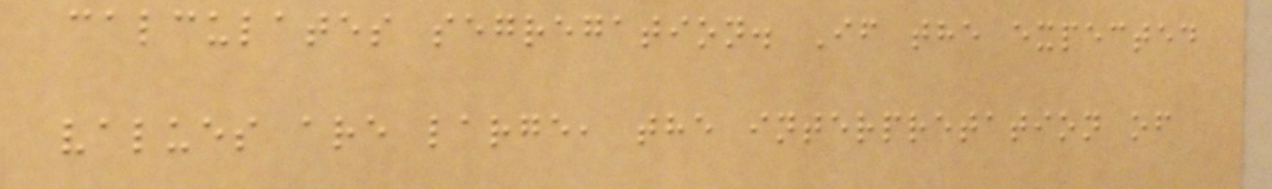calculates segregation. If the expected
values are large, the interpretation of
